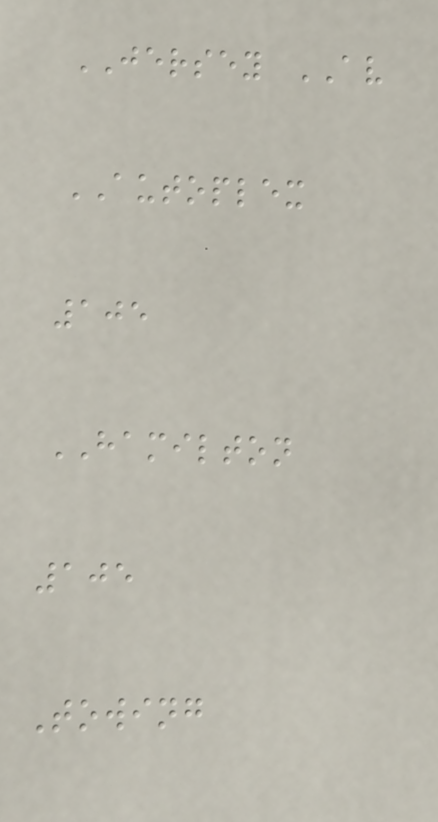JERSEY AV
AUTOPLEX
105
HAMILTON
105
Towing
